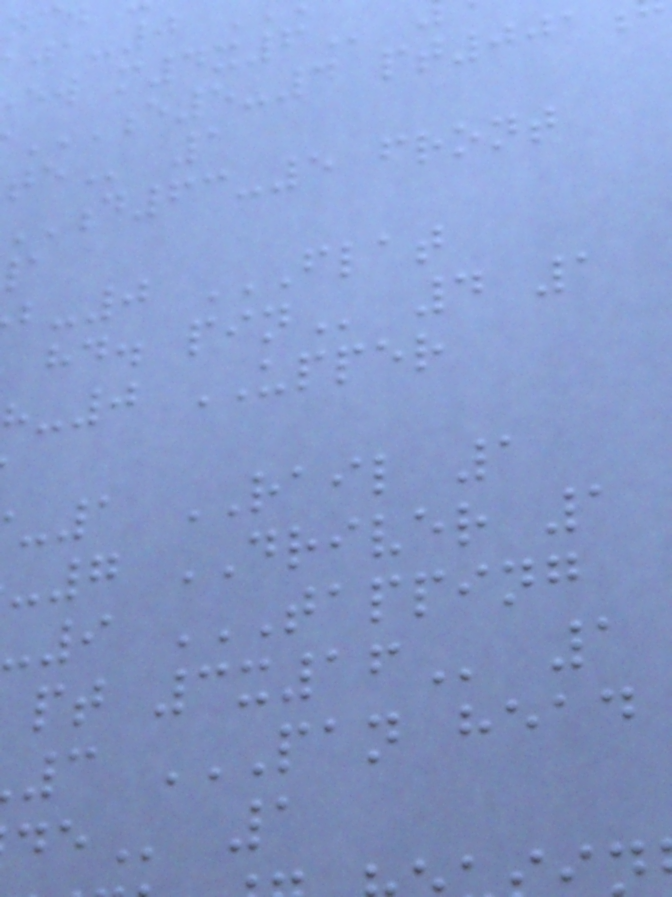d63-5 front
-0 UPPER
-1 RAIL 1
-7 DRIVER 1
